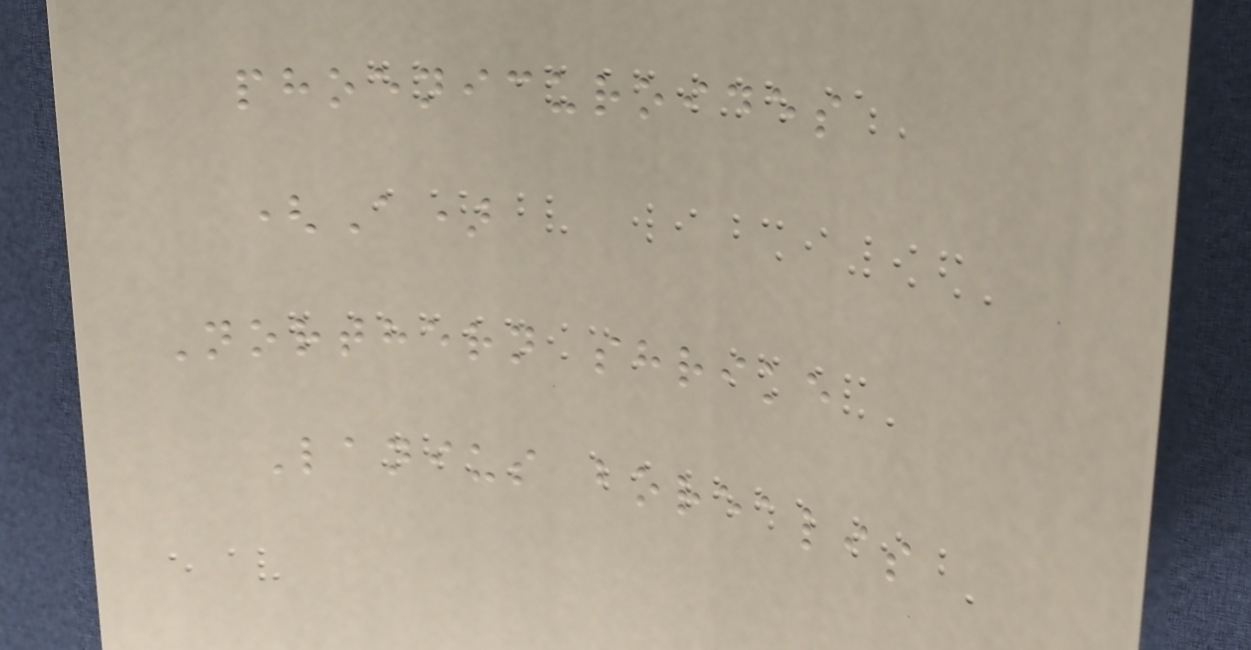phoenicuroides
(A)
Northern shrike
Lanius borealis
